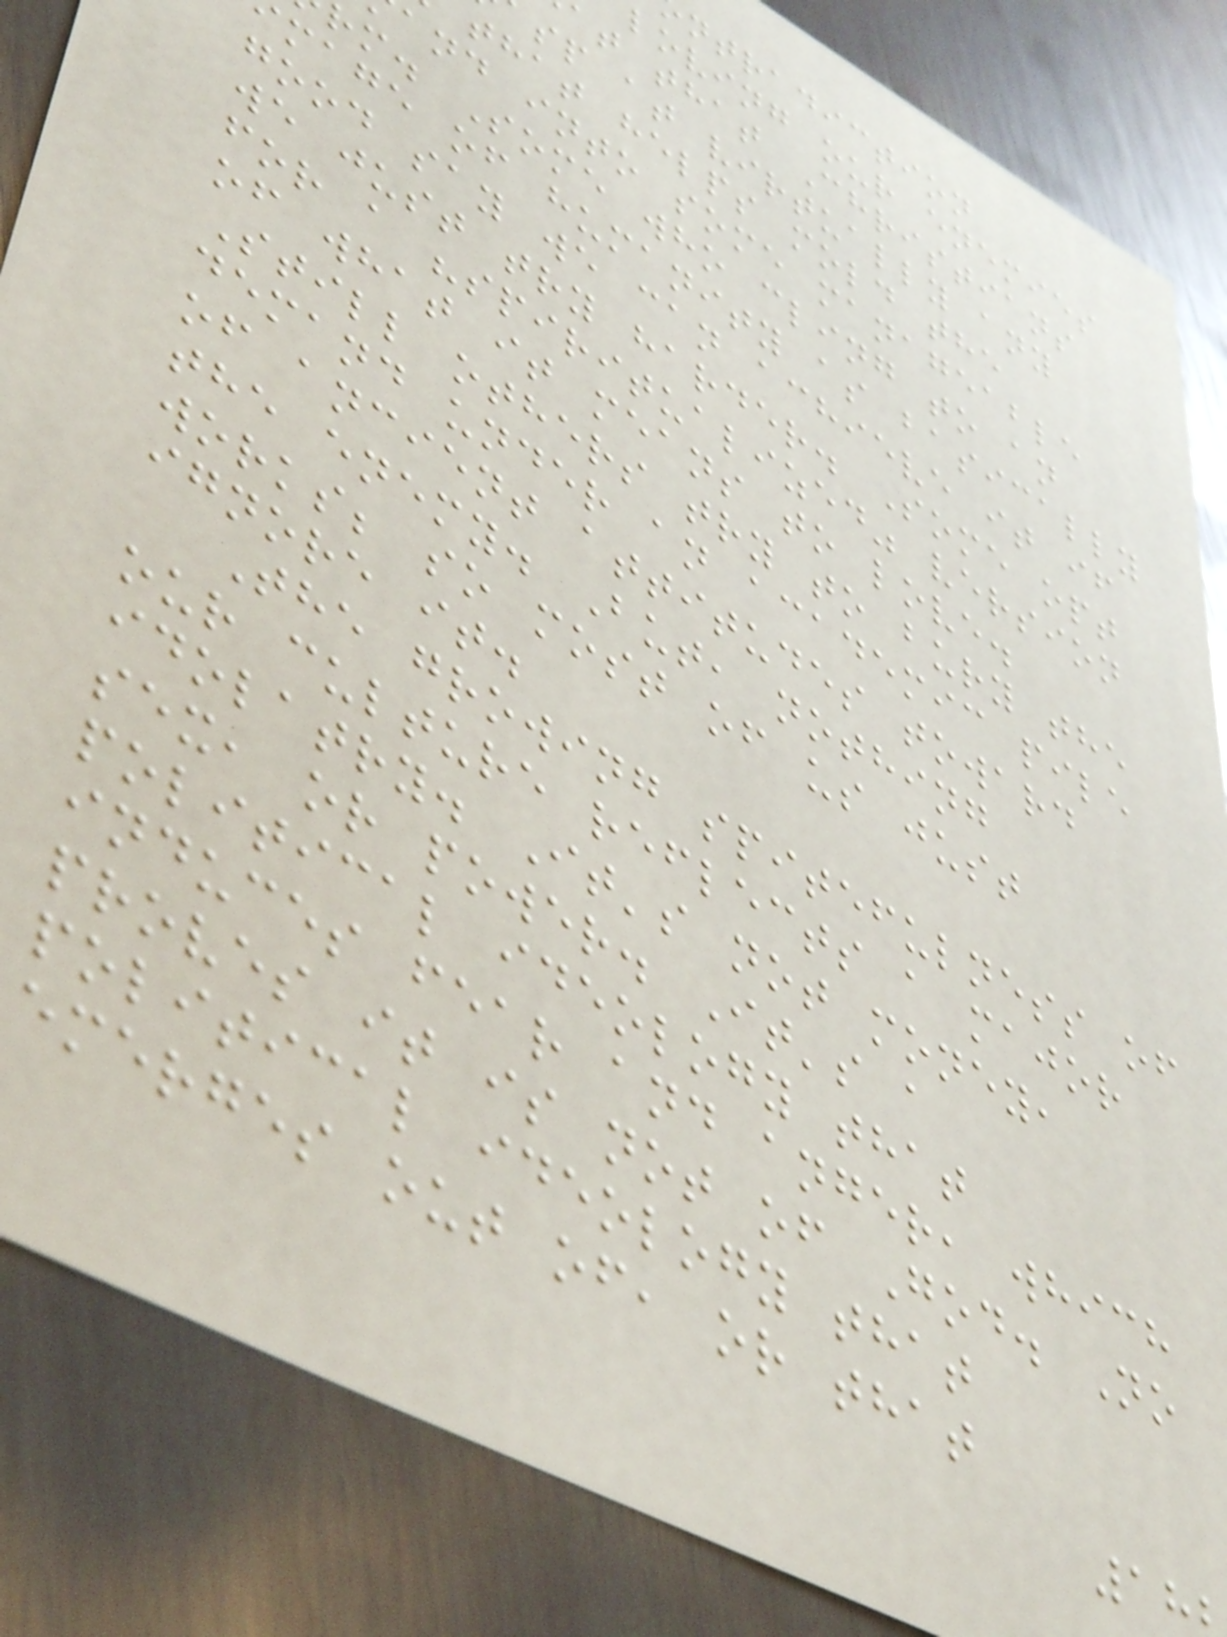ntradiction
loving our enemies
at that Christians
sp at virtually any
that helps mold the
and into some manageable
m. Some who cling to an
mage of humanity as basically
good say we can achieve it if
we just try harder. Some opt
for a "spiritualized" version
of what it means to love.
Still others try to bury the
demand under an academic pile
of ancient attitudes toward
the enemy. But, nothing
works; so most of us just
ignore it.
The growing spitefulness of
our culture reflects a major
idolatry. It's not money,
sex, or power. It's a
political ideology that
induces fear and anger, which
proves it is not of God. No
political ideology that
emerges out of, or that
